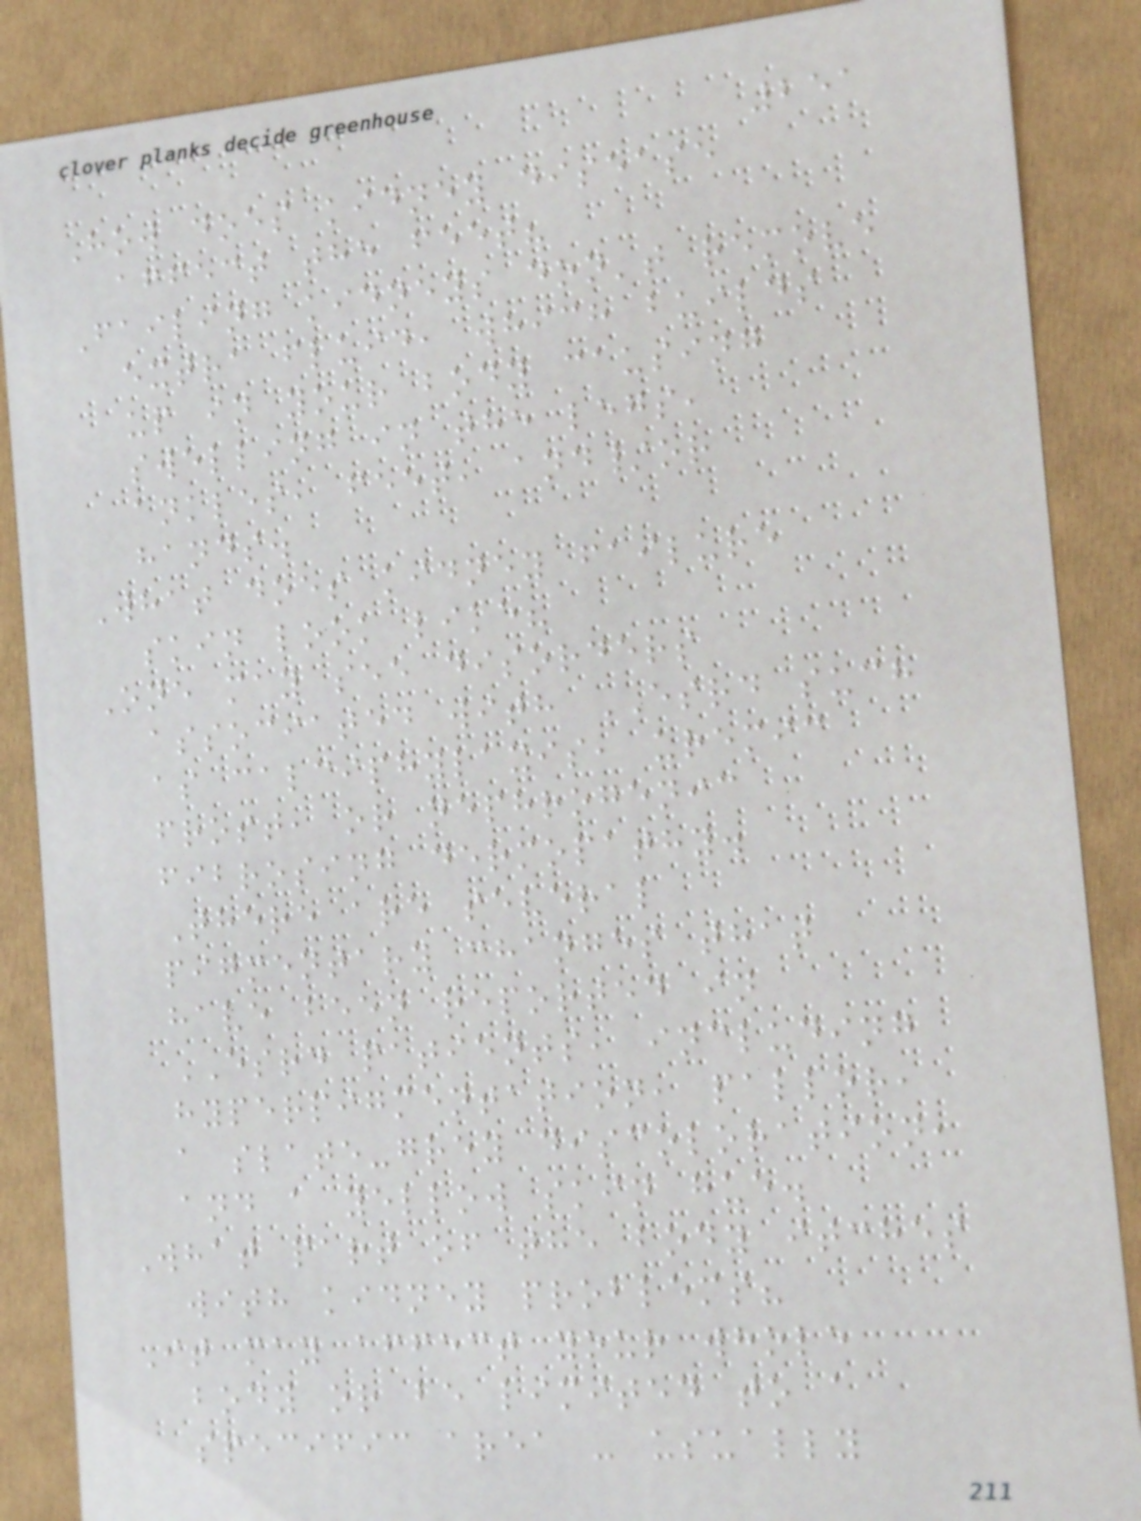251
How does kidney disease
affect the feet?
Failing kidneys don't remove
extra fluid, which builds
up in your body causing
swelling in the legs,
ankles, feet, and/or
hands.
What does kidney failure
skin look like?
One may see disorders
associated with ESRD such
as calciphylaxis, uremic
frost, or nephrogenic
fibrosing dermopathy.
There are several
pigmentary changes that
have been reported in
ESRD patients, including
hyperpigmentation, pallor,
a slate-grey discoloration,
and a yellow skin hue.
What part of the body itches
with kidney problems?
It may affect your whole
body or be limited to a
specific area - usually
